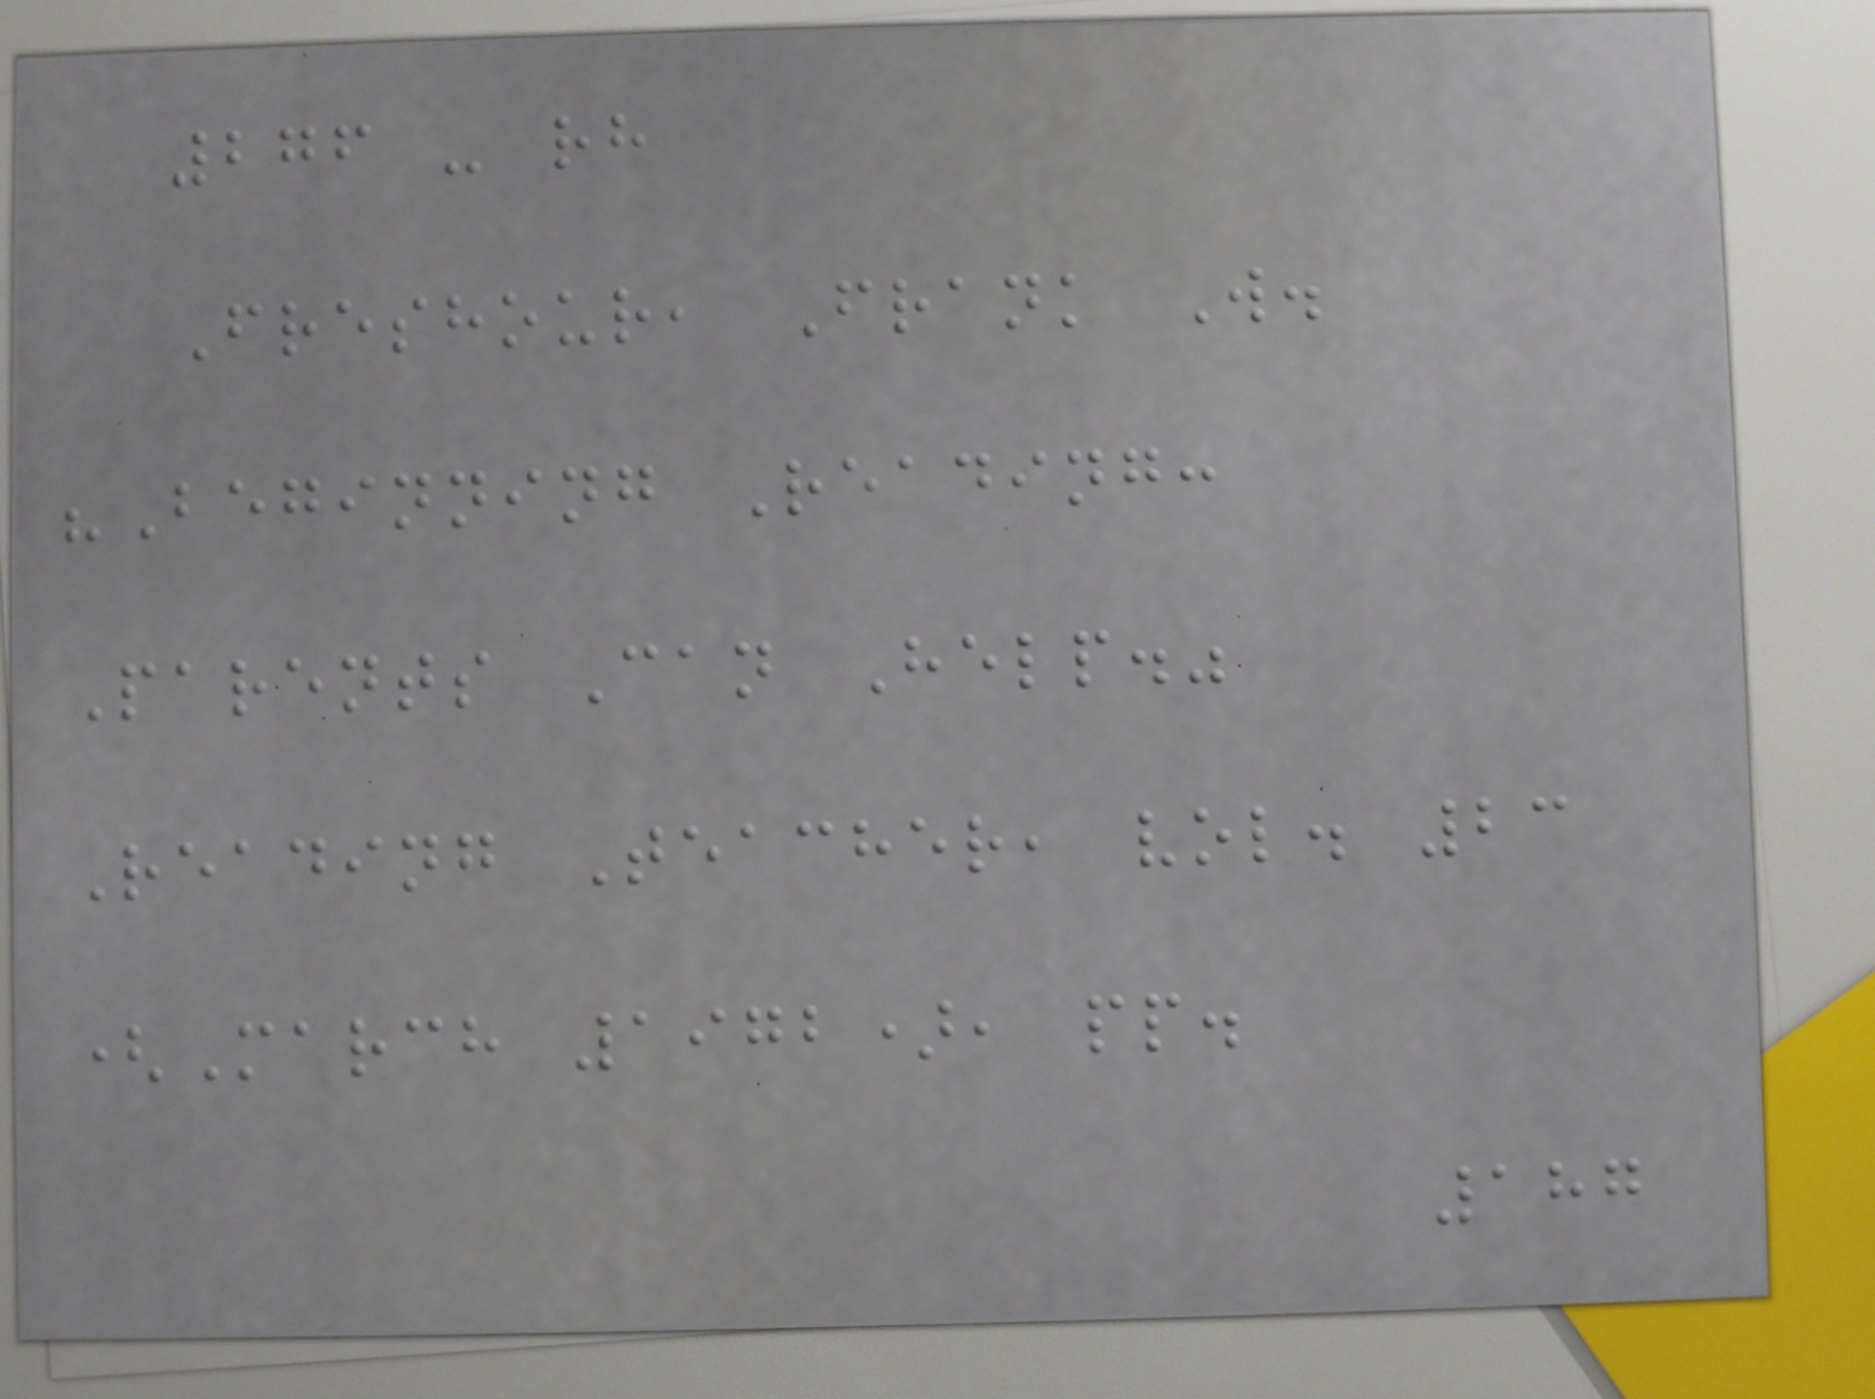276 - rh
Freshour, Frank W.
"Beginning Reading:
Parents Can Help."
Reading Teacher, vol. 23
(March 1972), pp.
187
